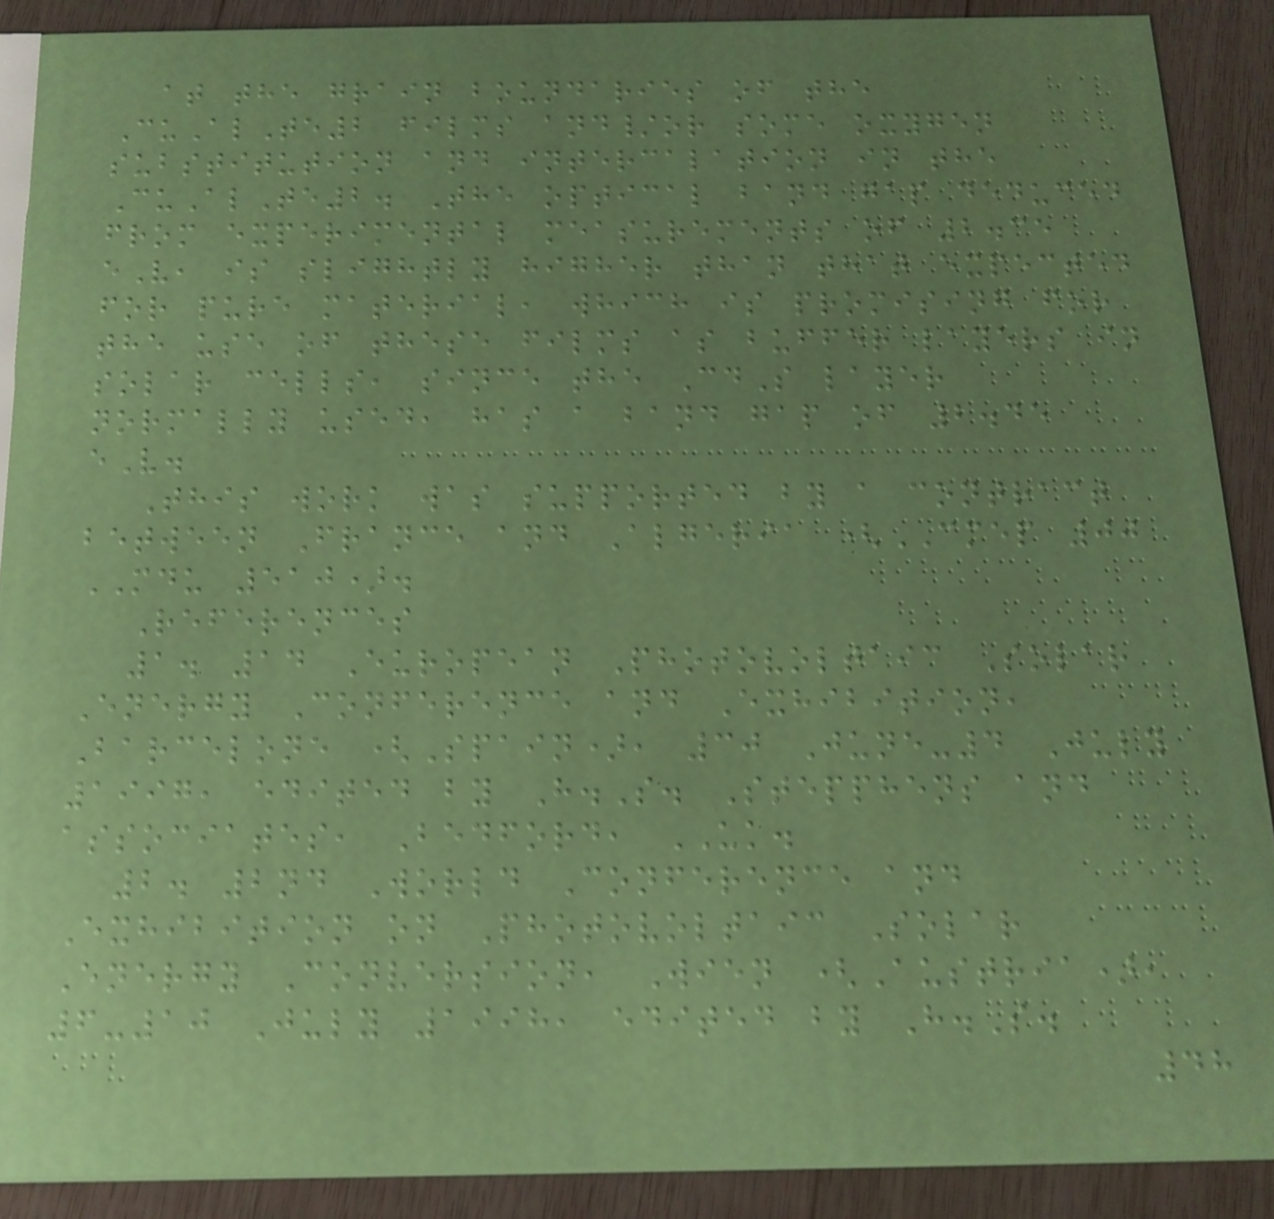at the grain boundaries of the
CuAlTe2 films and/or some oxygen
substitution and intercalation in the
CuAlTe2. The optical band gap deduced
from experimental measurements of 2.35
eV, is slightly higher than that expected
for pure material, which is promising for
the use of these films as buffer layers in
solar cells, since the CdS layer
normally used, has a band gap of 2.45
eV.
This work was supported by a contract
between France and Algeria (CMEP 00
MDU 510).
References
1. 14 European Photovoltaic Solar
Energy Conference and Exhibition,
Barcelone (Spain), 30 June-4 July
1997, edited by H.S. Stepphens and
associates, Bedford, UK.
2. 2nd World Conference and
Exhibition on Photovoltaic Solar
Energy Conversion, Wien (Austria),
6-10 July 1998, edited by H.S.
48
